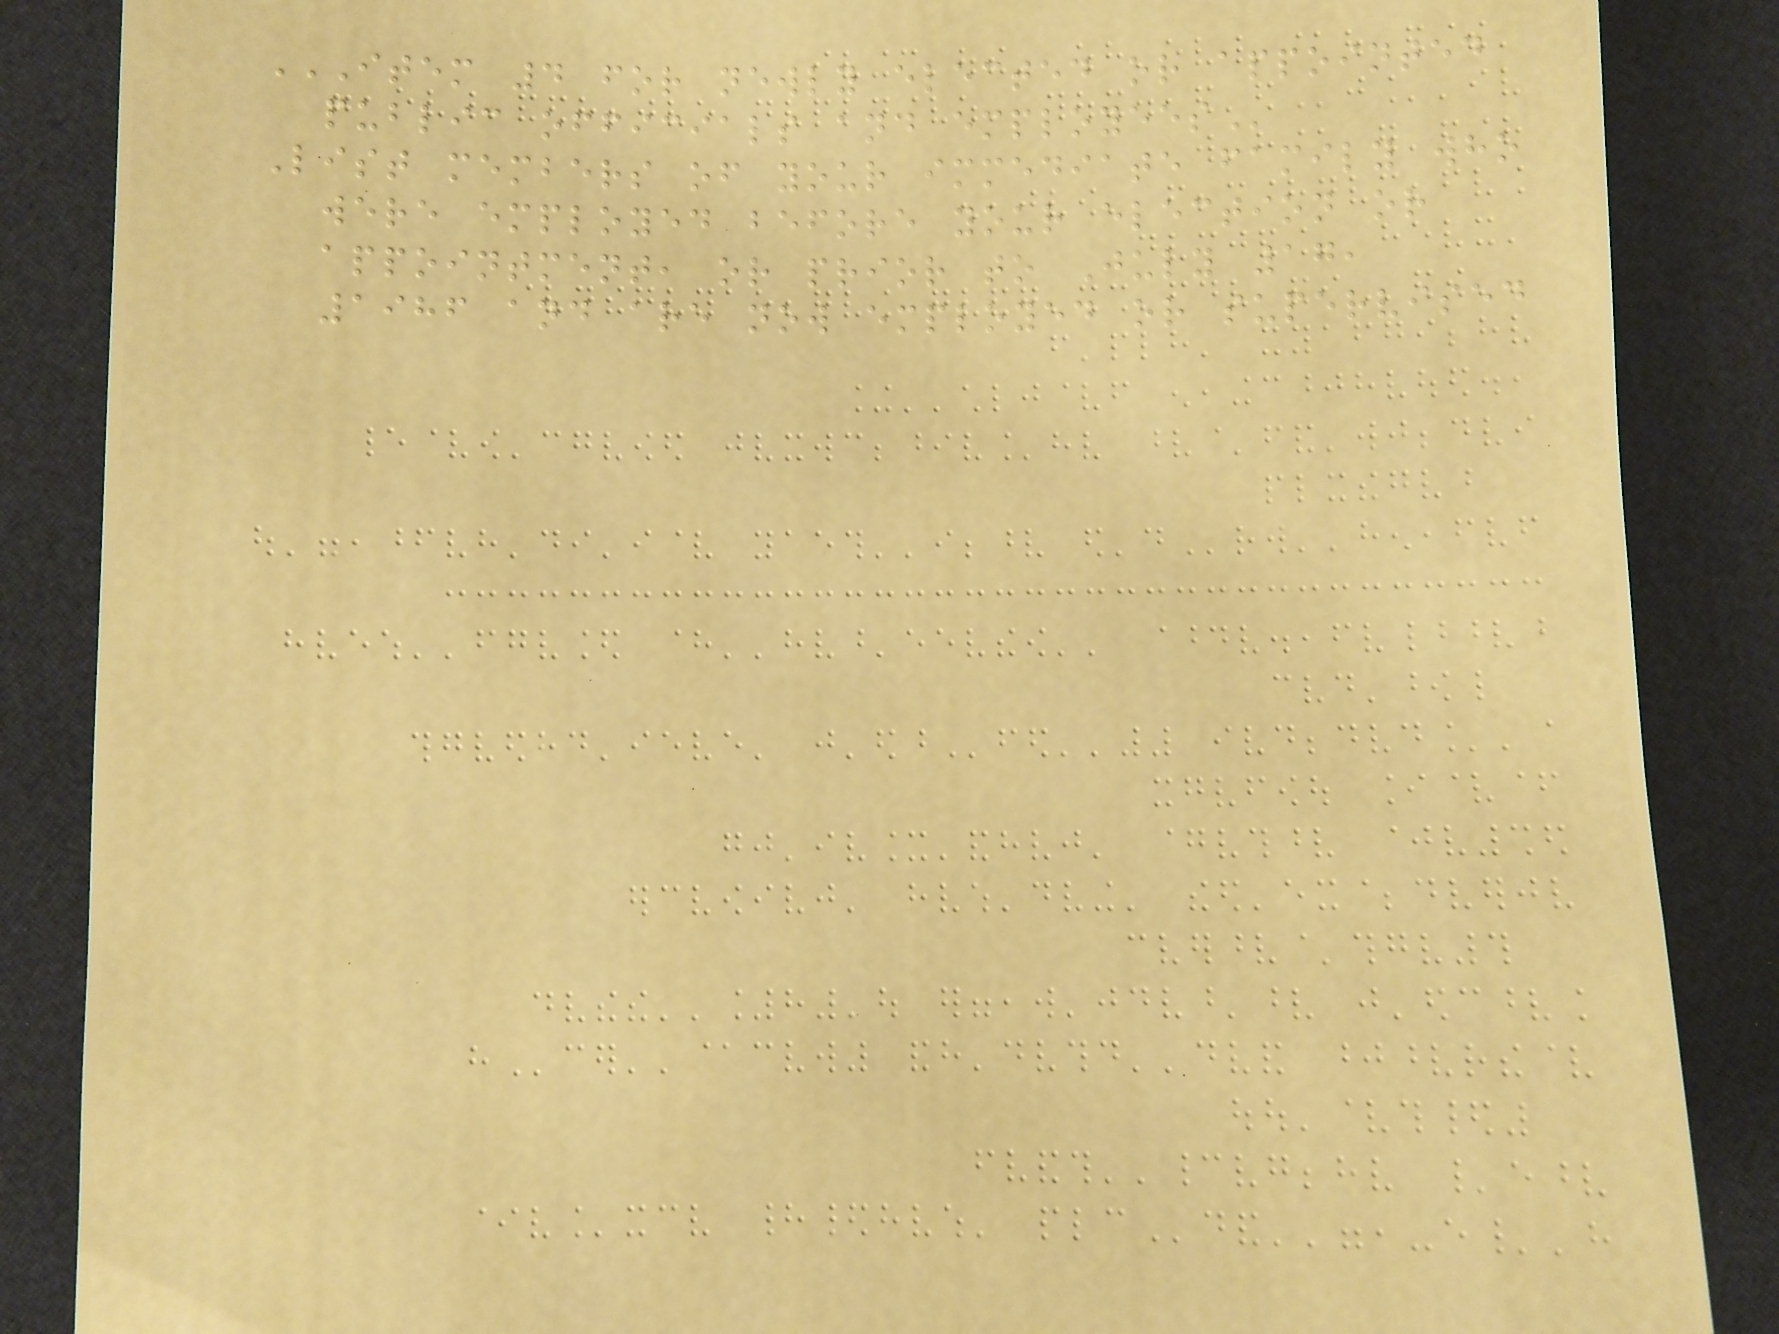ITEM 4 FOR NEWLY ELECTED OR APPOINTED
PUBLIC OFFICIALS AND EMPLOYEES
List members of your immediate family who
were employed before your election or
appointment, or prior to July 17,
1986 and are now employed or supervised
